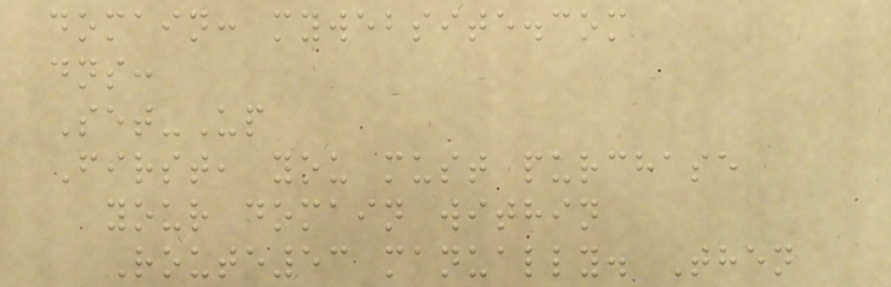domain: mywebsite.com
dns:
Set-Up
First, you must purchase
your domain within
Route53 manually. Then
